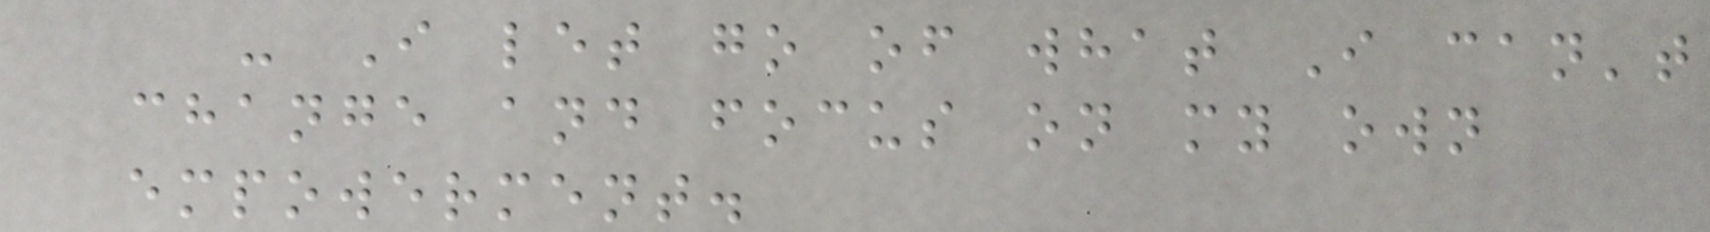- I let go of what I can't
change and focus on my own
empowerment.
